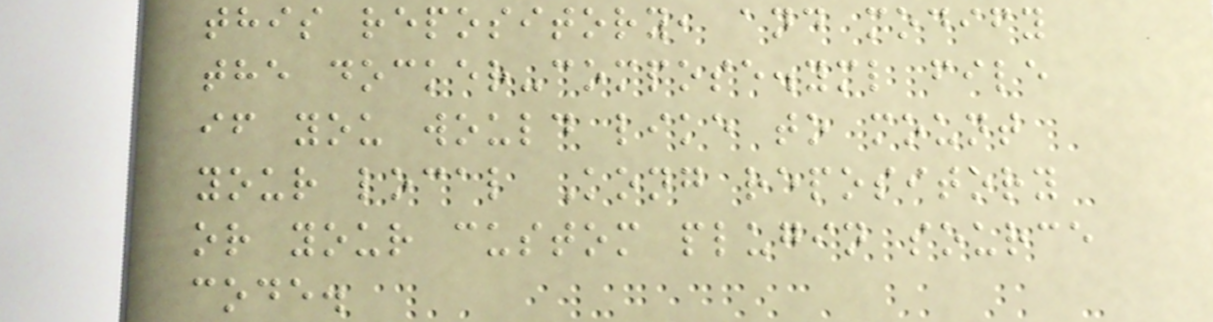this repository, and modify
the docker-compose.yml file
if you would like to mount
your local Kong repository
or your custom plugin source
code.
